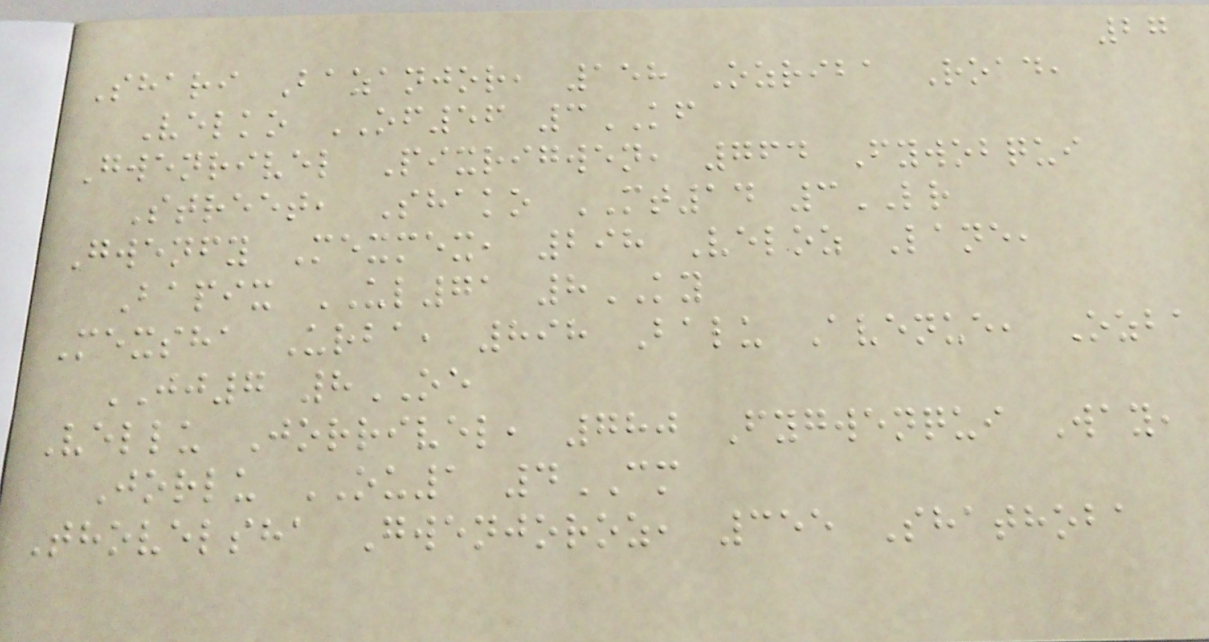27
Shari Bazanjor, 158 Ozriba Road,
Velko OF56 3KF
Gwenrivel Pixrigwen, 764 Fywobqui
Street, Shako MT14 3LR
Gwenfy Mexmex, 298 Veloz Lane,
Bapix UL71 8KY
Mexsha Urba, 898 Balu Avenue, Ozba
JJ7 8OE
Vellu Jorrivel, 780 Fygwenqui Way,
Jorlu OU1 4CM
Thovelsha Gwenjoroz, 355 Shathoba
